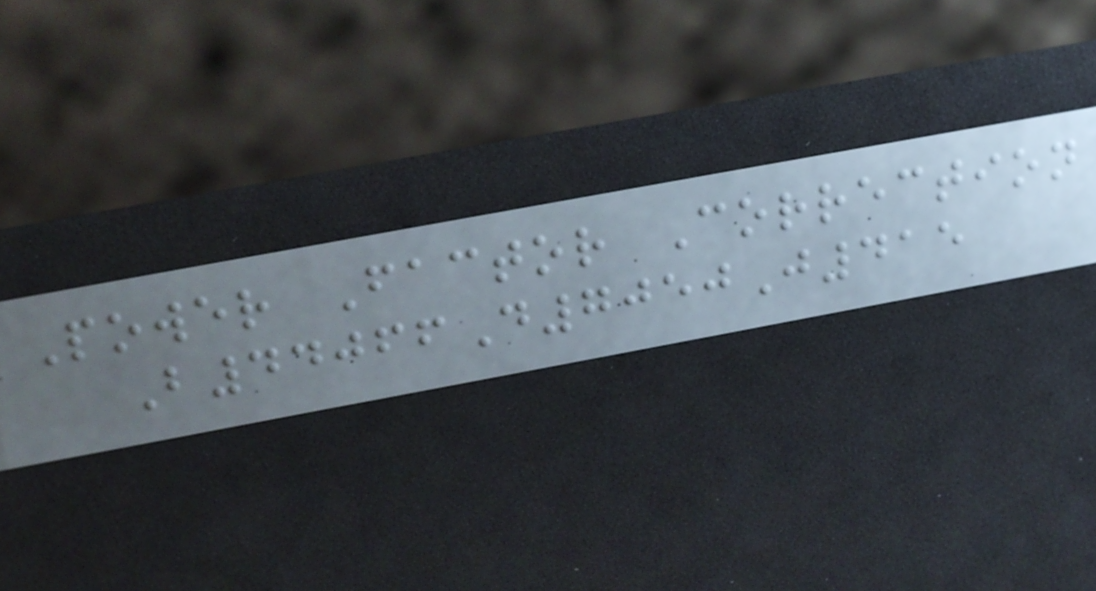Power Factor Correction
B44066D7050J415
